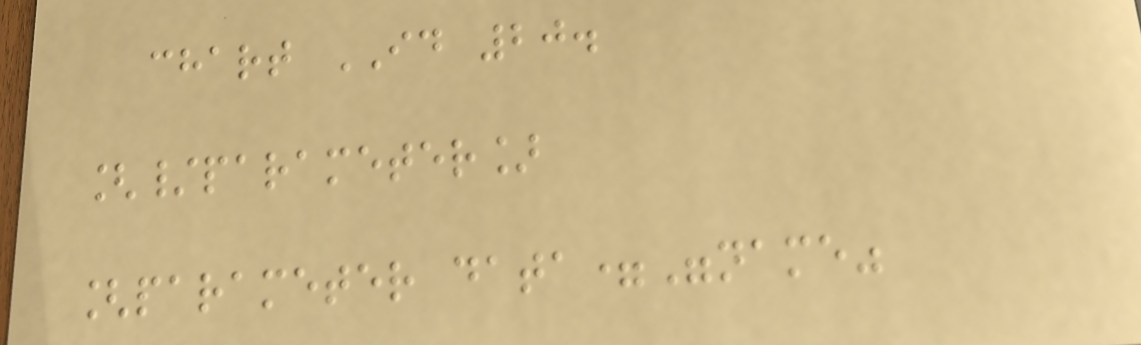chart ID 20.
[/parameter]
[parameter data="name"
